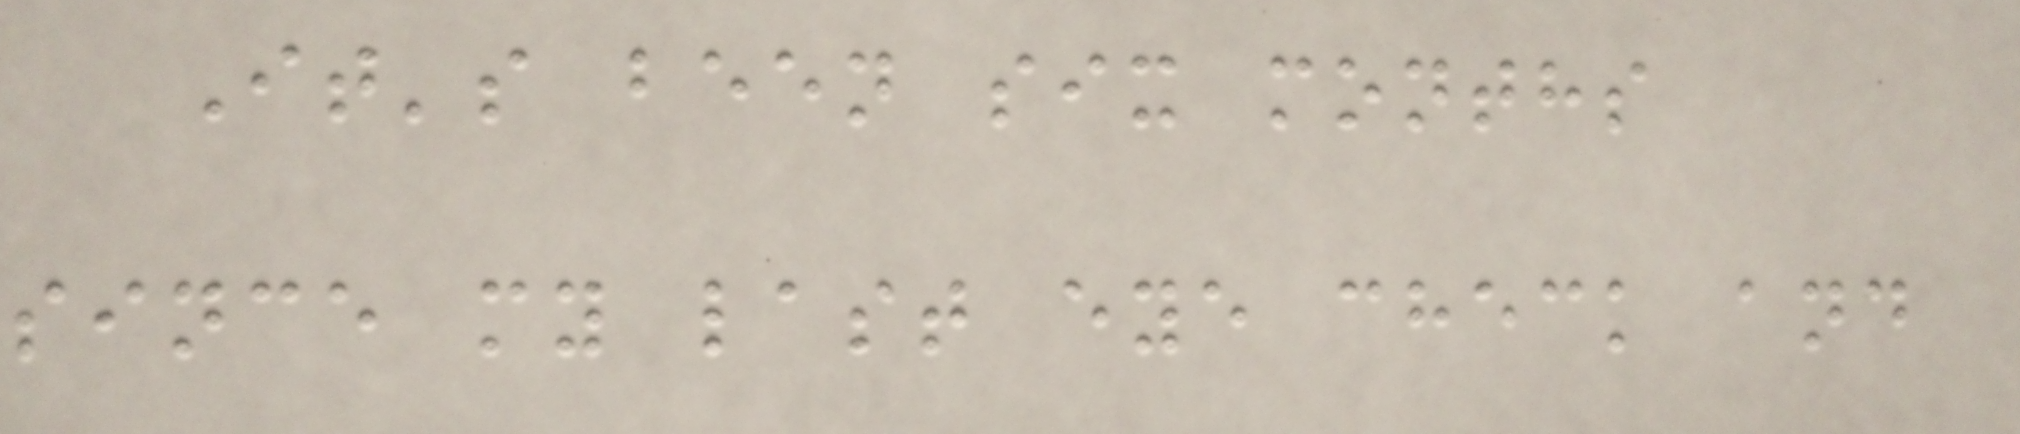It's been six months
since my last eye check and
